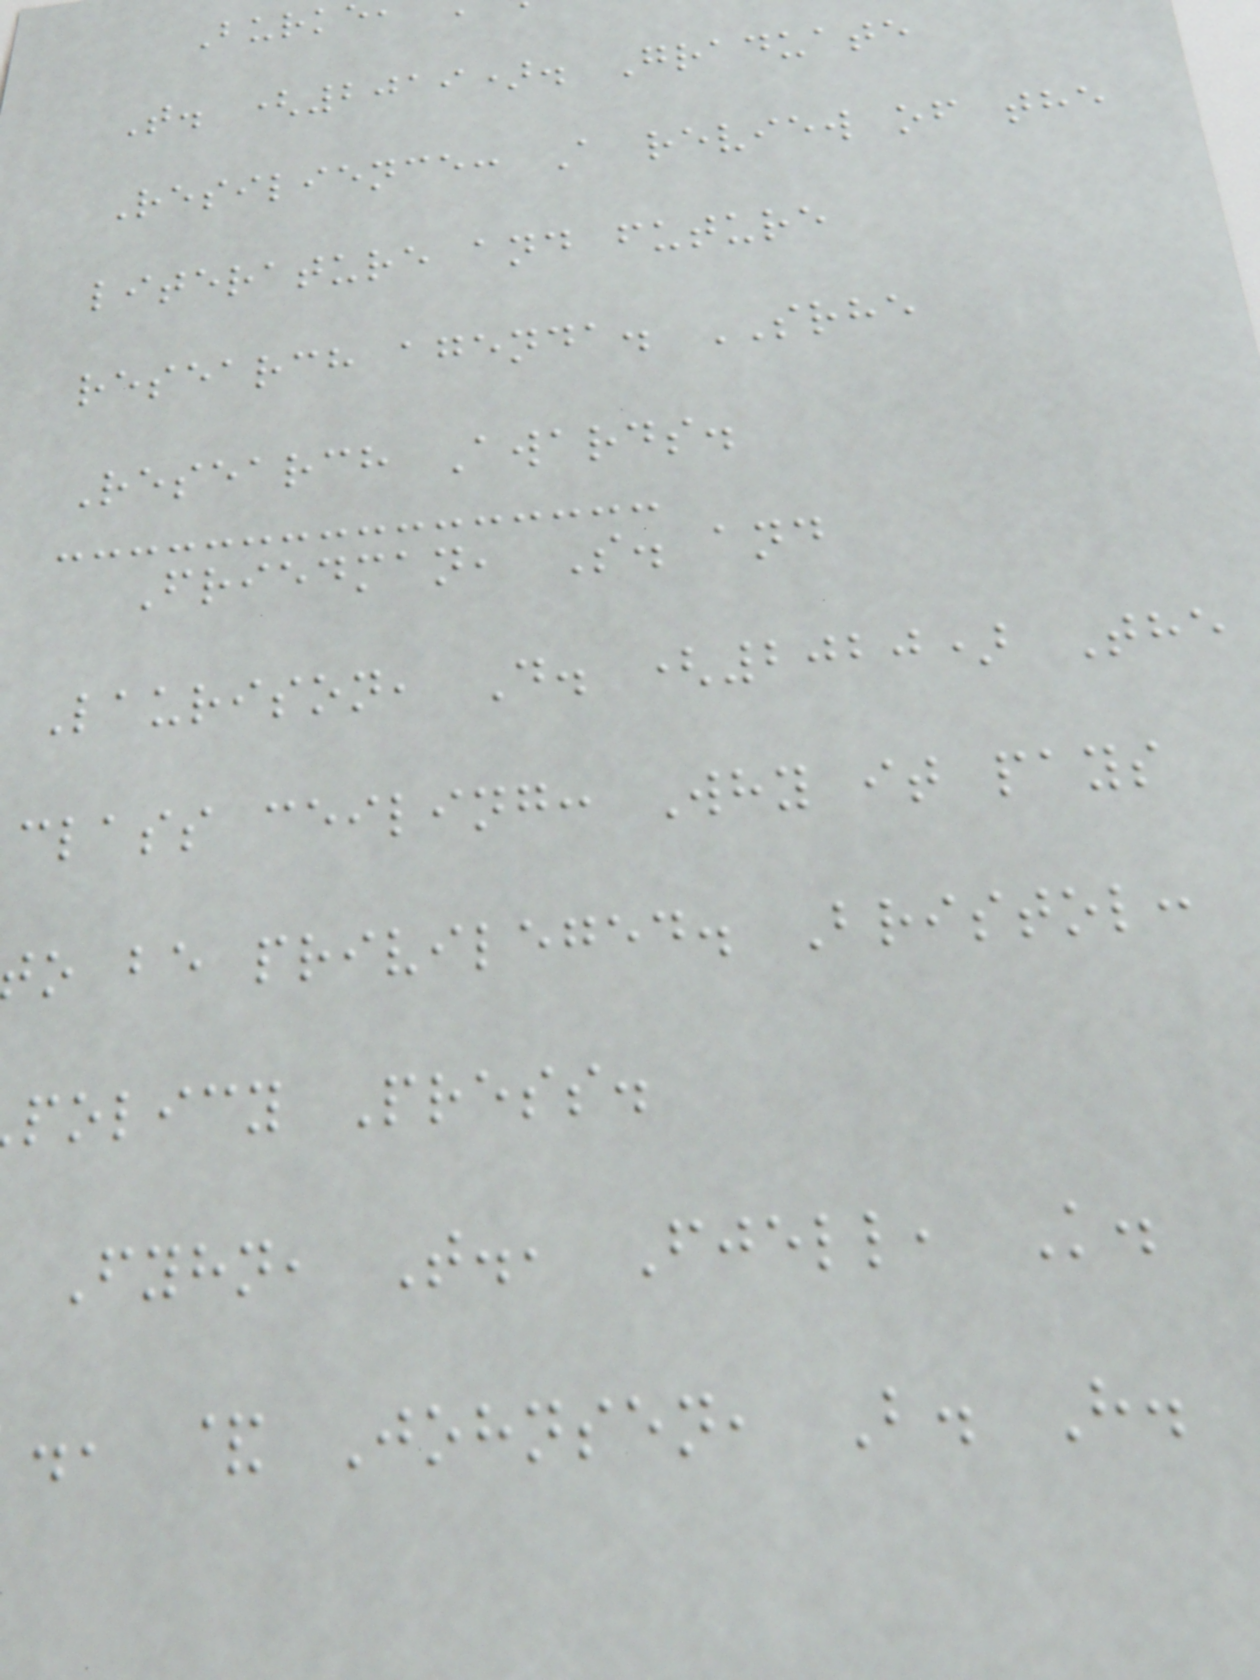T. (2019). Graduate
Resilience: A review of the
literature and future
research agenda. SRHE
Research Awards.
Friedman, S. and
Laurison, D. (2020) The
class ceiling: Why it pays
o be privileged. Bristol:
policy Press.
Fyhn, T., Fjell, K.
., & Johnsen, B. H.
